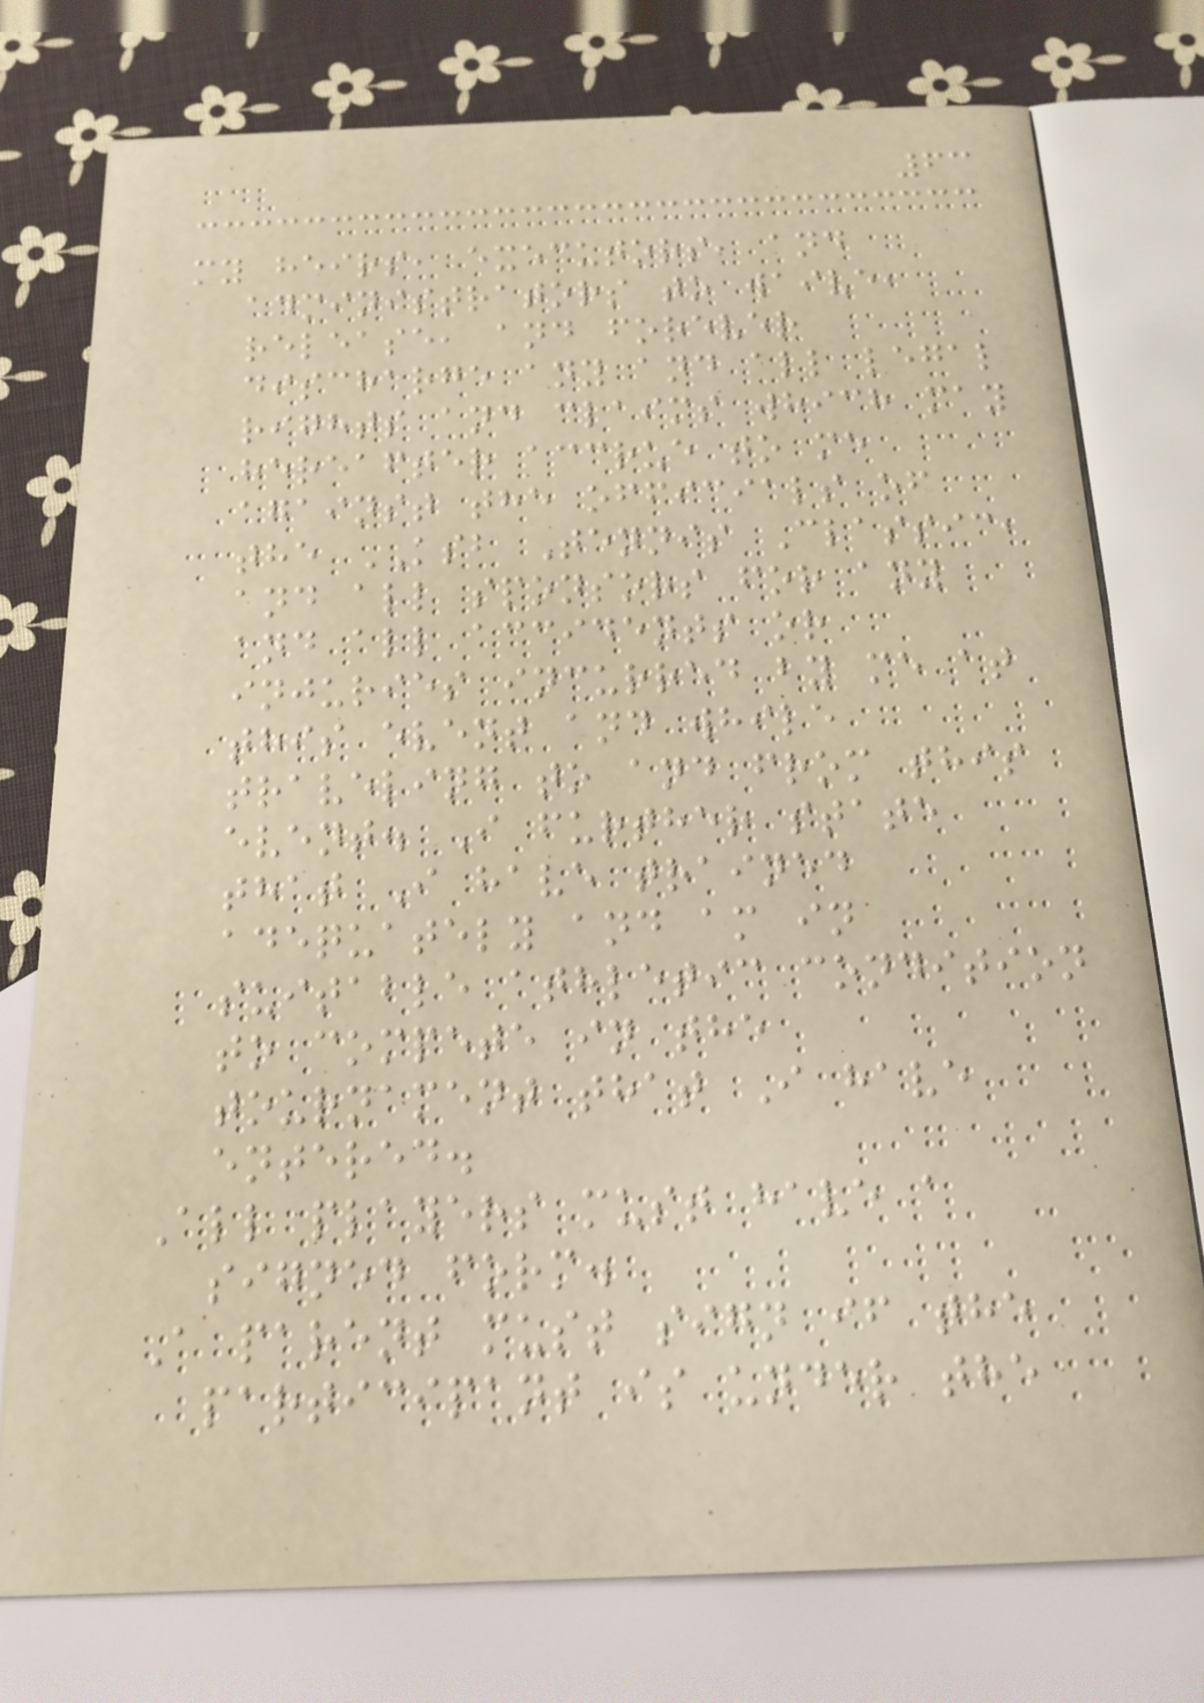63
my heirs, executors, and
administrators to waive,
release, and forever
discharge any and all legal
rights and claims which may
hereafter accrue to me
against the officials of
the KSB Tennis Classic,
and all sponsors for any
and all accidents or
injuries incurred by me at
this event and while
traveling to and from this
event. I further state
that I have trained
adequately and am in
suitable athletic condition
to compete in the
tournament that I have
entered.
All players must have a
signed form.
A parent must sign if the
participant is under the
